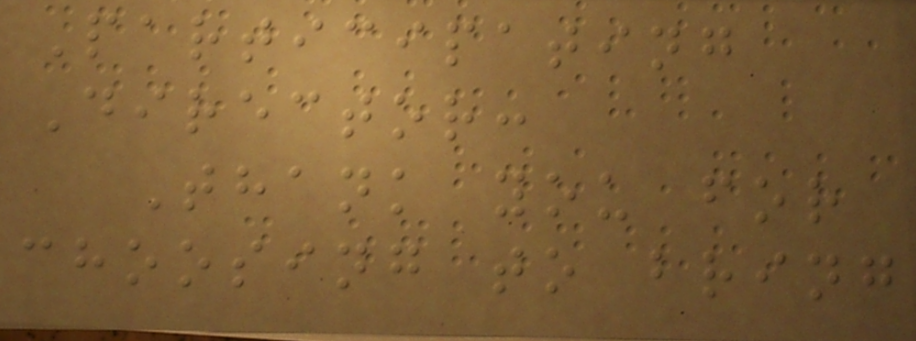Participating
Director:
Thank you for
choosing to bring
